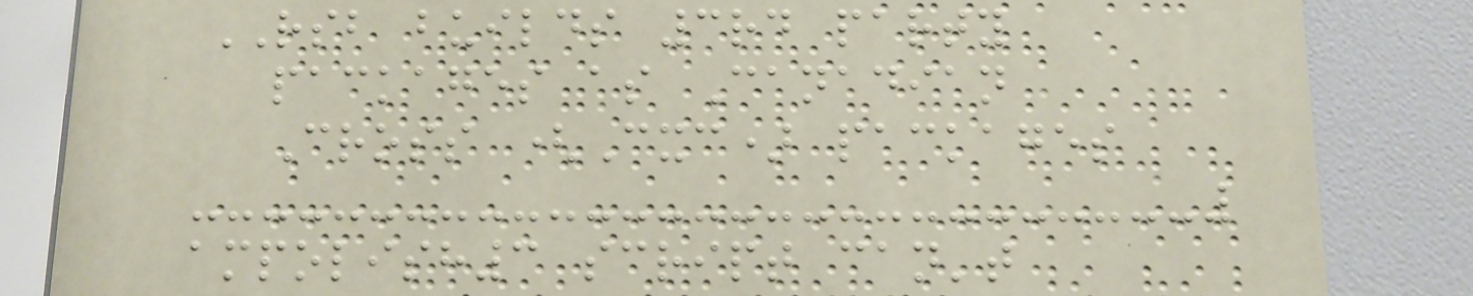RSB builds 3rd party
packages as Canadian
Cross (Cxc) packages
ampolish3 script can't
